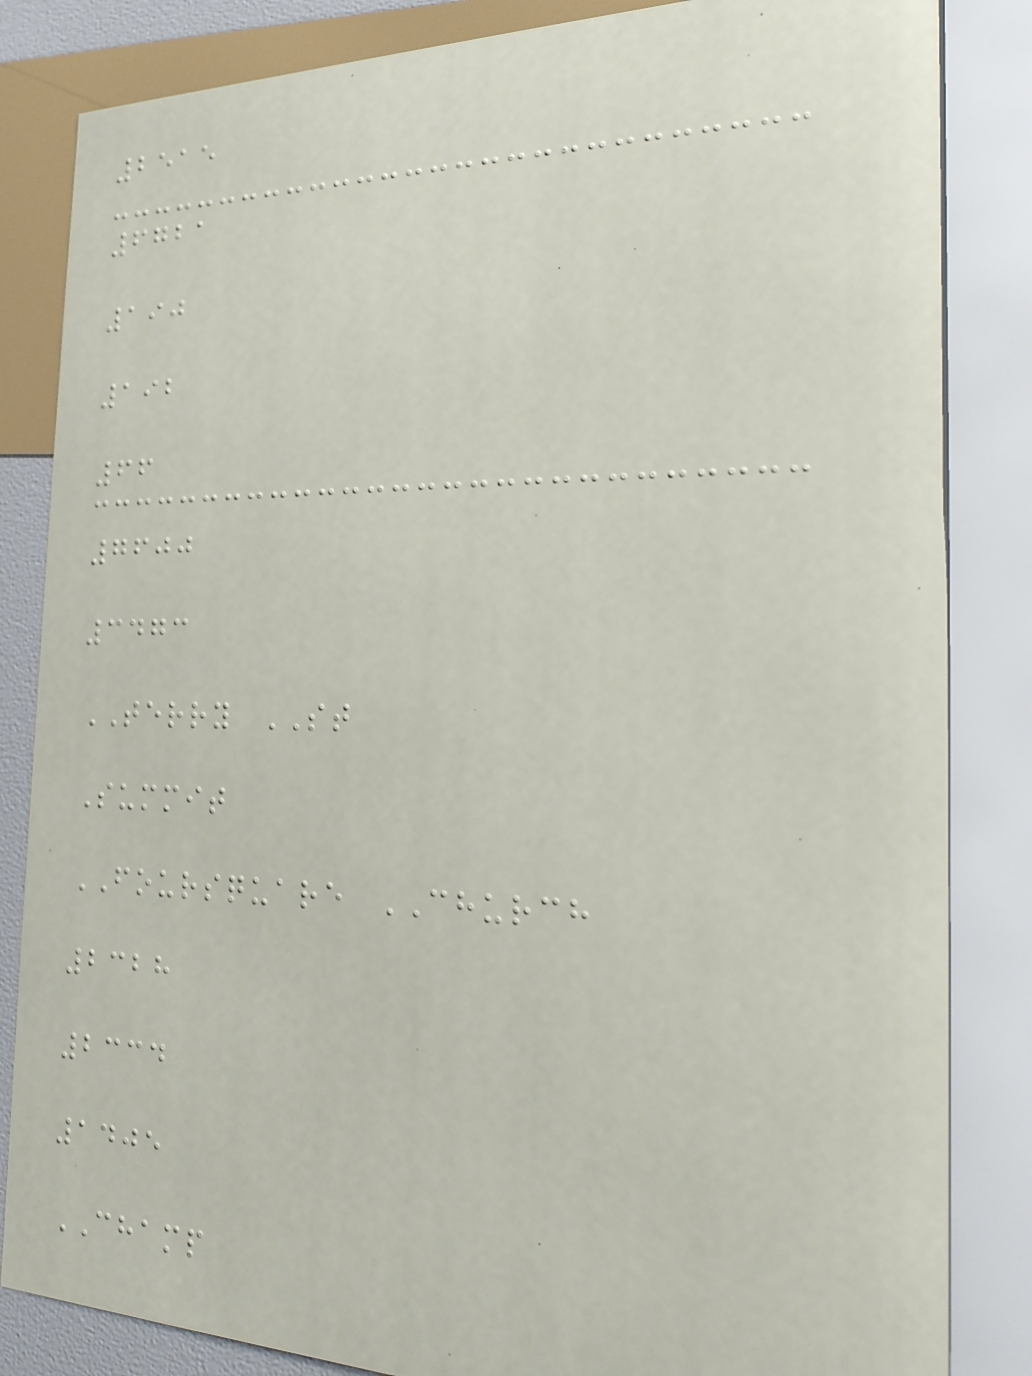2515
6721
190
192
66
7600
3473
TERRY ST
Summit
FOURSQUARE CHURCH
2328
2334
1405
CHAMP
